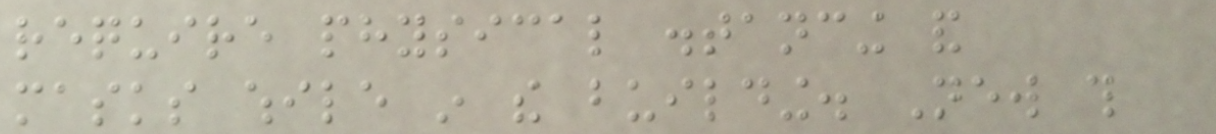require physical distancing and
masks while in the building. New this
